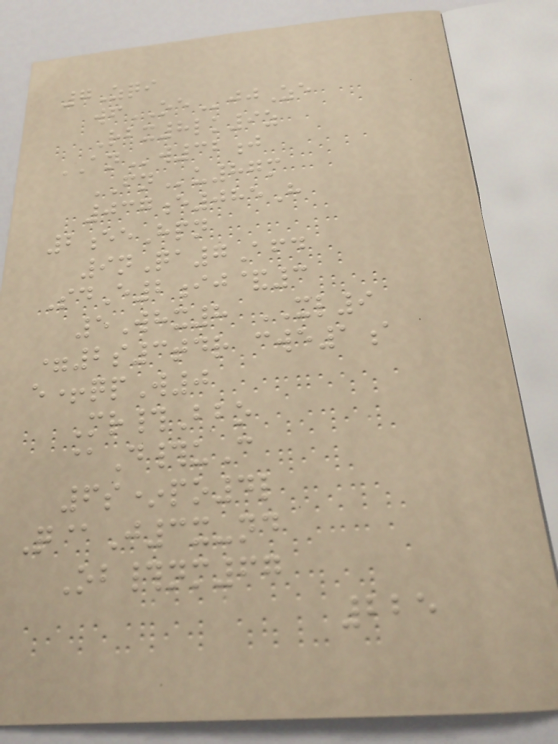7Zqi
wfOEjjZe
Rbx8lk9z
ANw32j
FNu87m
037e085H
2eeHpn
9nQa7Afd
SdE2ij&3
5Whx8 XL9
=2s3tdr cwe1a
e+qpW0
Mr#Bbo
@D#uC
6s*po4l
Q@J3x-nd
Ob#nm67
225
